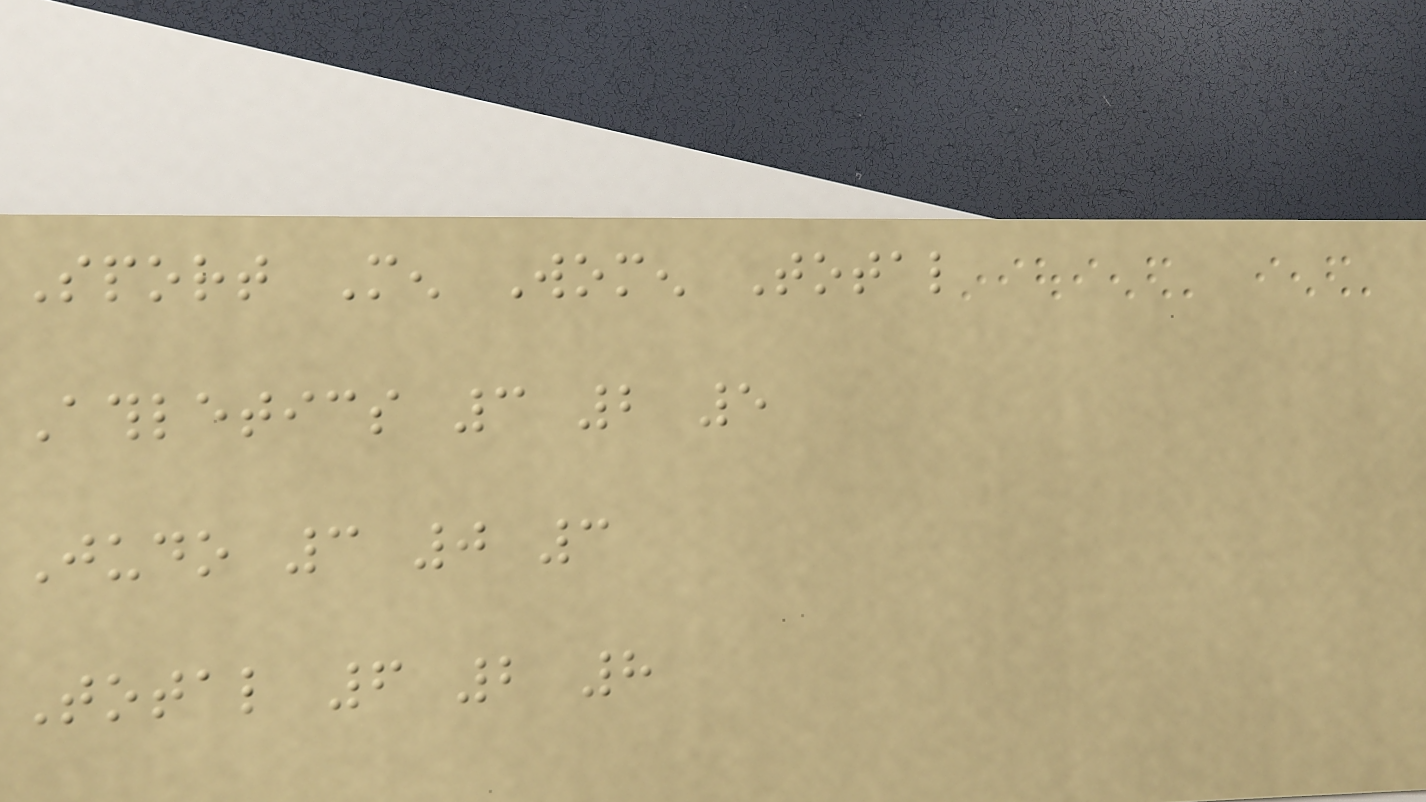Sport Men Women Total
Athletics 3 2 5
Judo 3 0 3
Total 6 2 8
